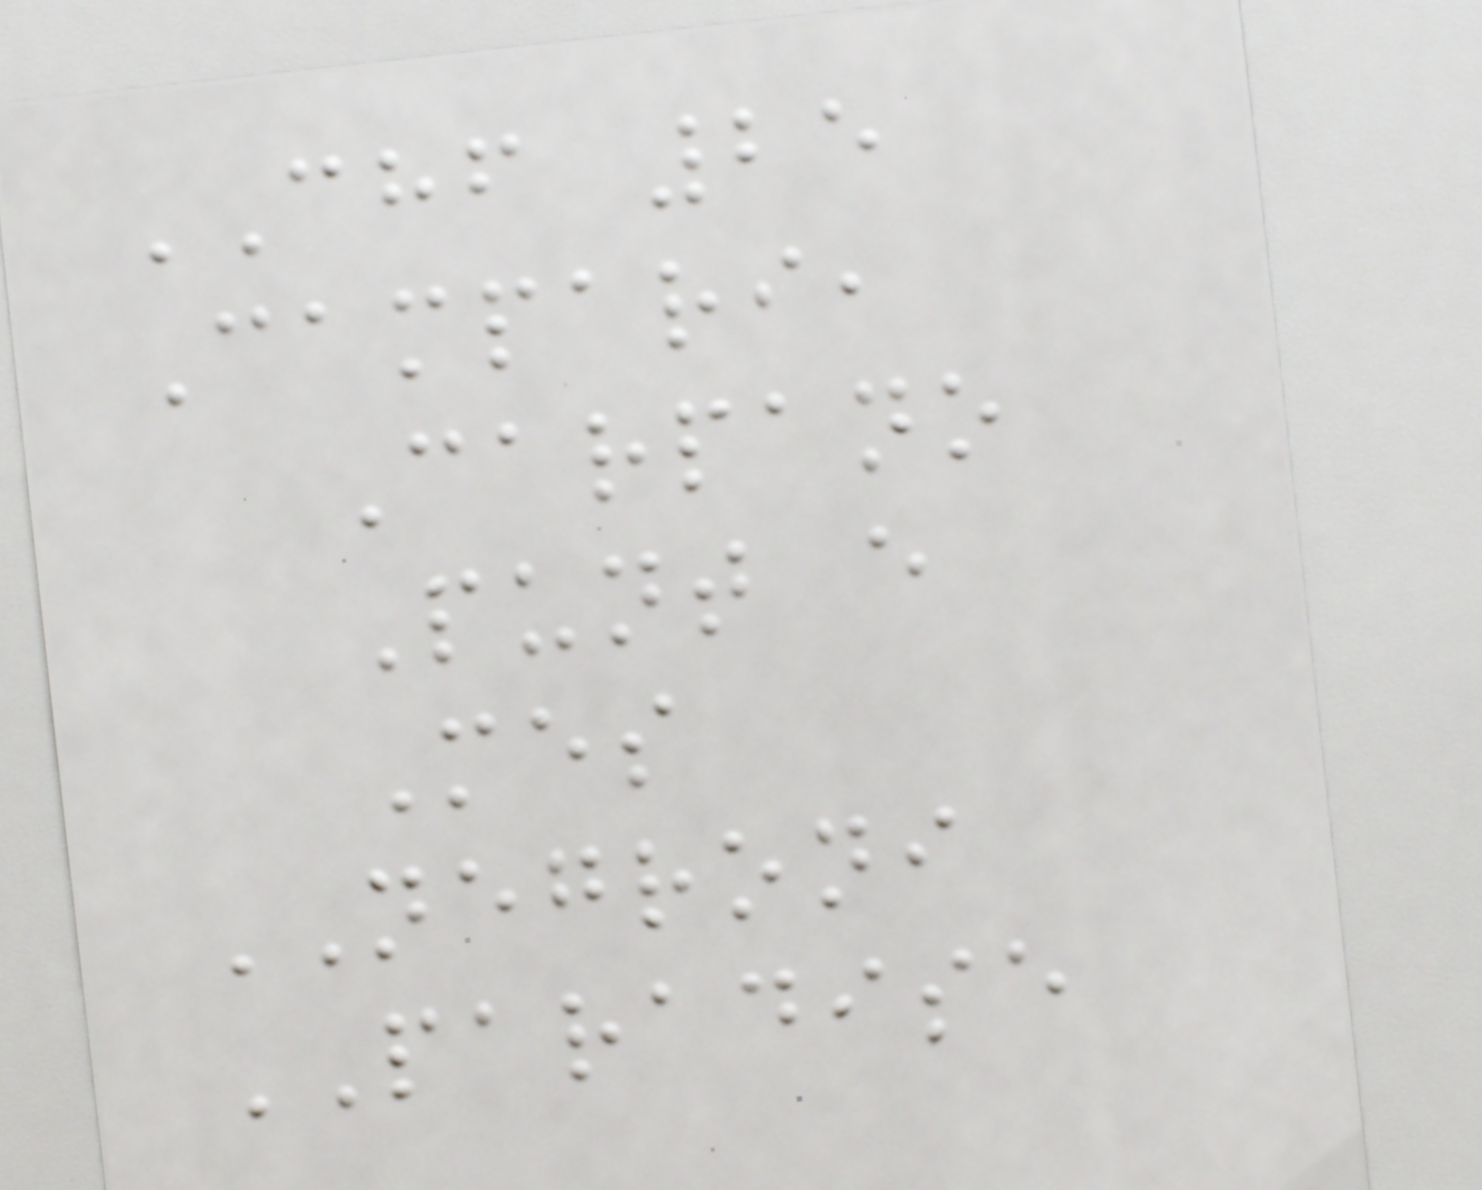CHF 25
Campari,
Carpano
Punt e
Mes
NEGRONI
PARADISE
